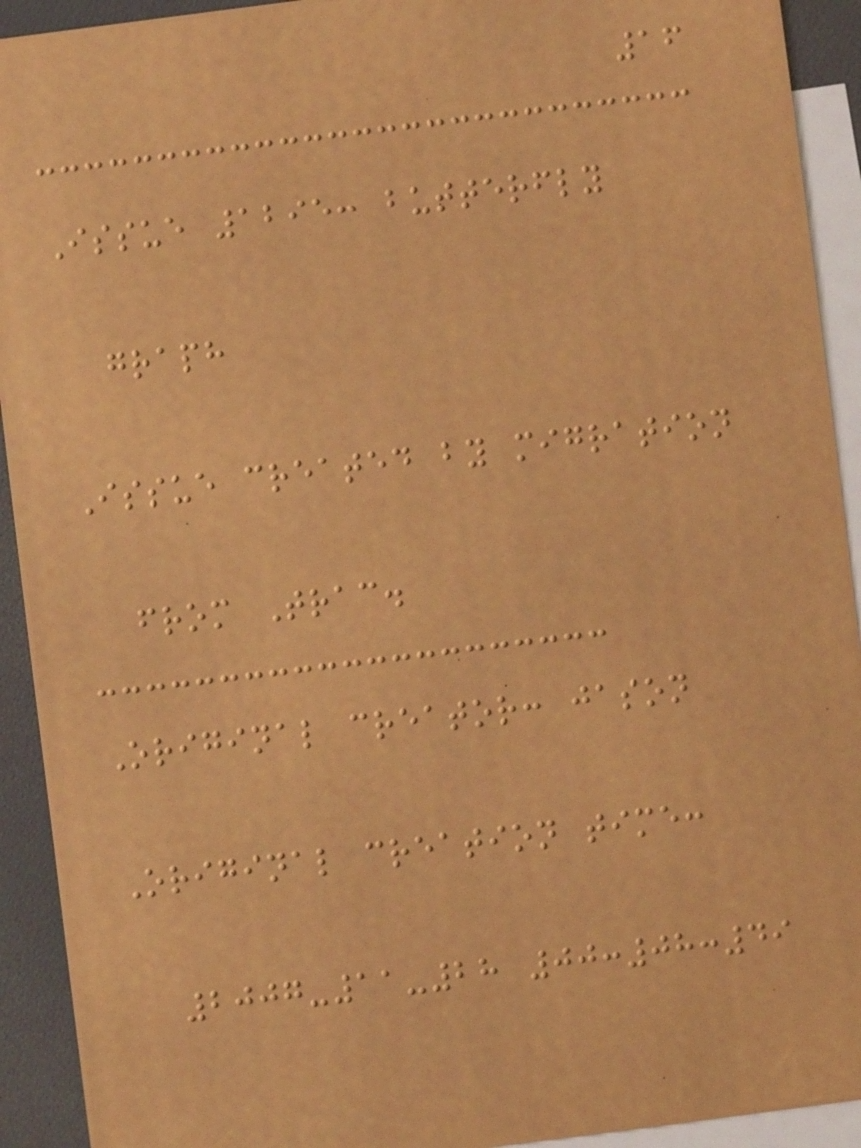16
Issue 1295: butterfly
graph
Issue created by migration
from Trac.
Original creator: jason
Original creation time:
2007-11-28 00:08:49
